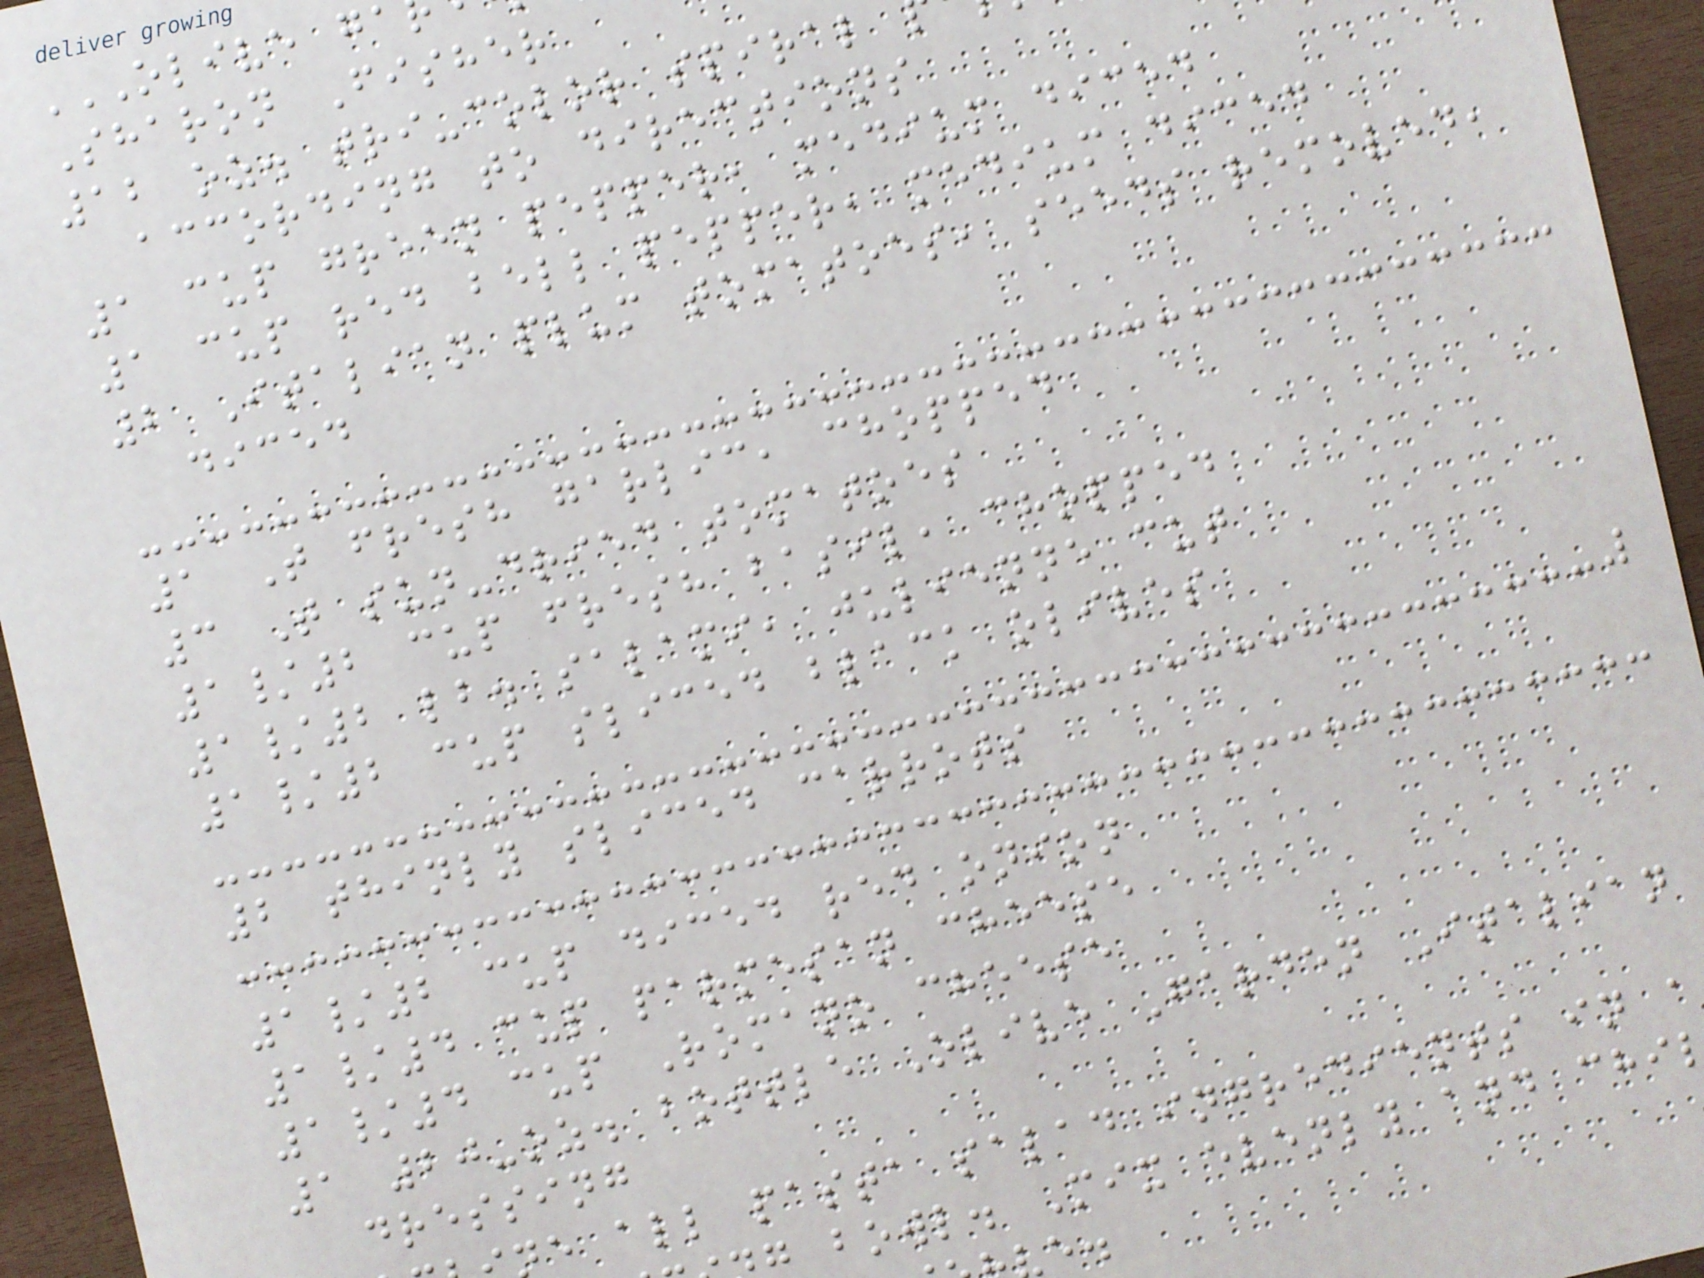Sharon Fisher
12 oz. tri-color spiral
according to directions
1 cup green pepper, medium diced
1 cup red bell pepper, medium diced
2 Italian plum tomatoes, seeds removed,
diced
1 T fresh garlic, chopped
3 T sun-dried tomatoes
1/2 cup fresh basil, chopped
1/2 lb. salami, julienne cut
1/2 cup sliced black olives
2 thinly sliced carrots
1/2 cup diced red onion
1/4 cup parmesan cheese
1/4 cup Romano cheese
1 20-oz. bottle Olive Garden Italian
dressing
e all pasta salad ingredients in a
bowl. Mix evenly and chi
